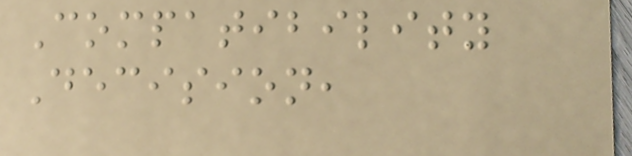Compatibility
Decision,
